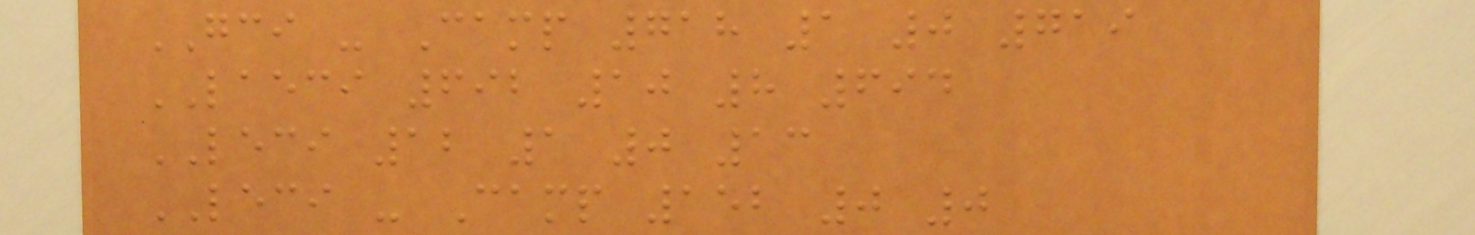GCI - Camp 718 1 0 719
LAECI 692 10 8 694
LECI 12 1 0 13
LECI - Camp 152 0 0
